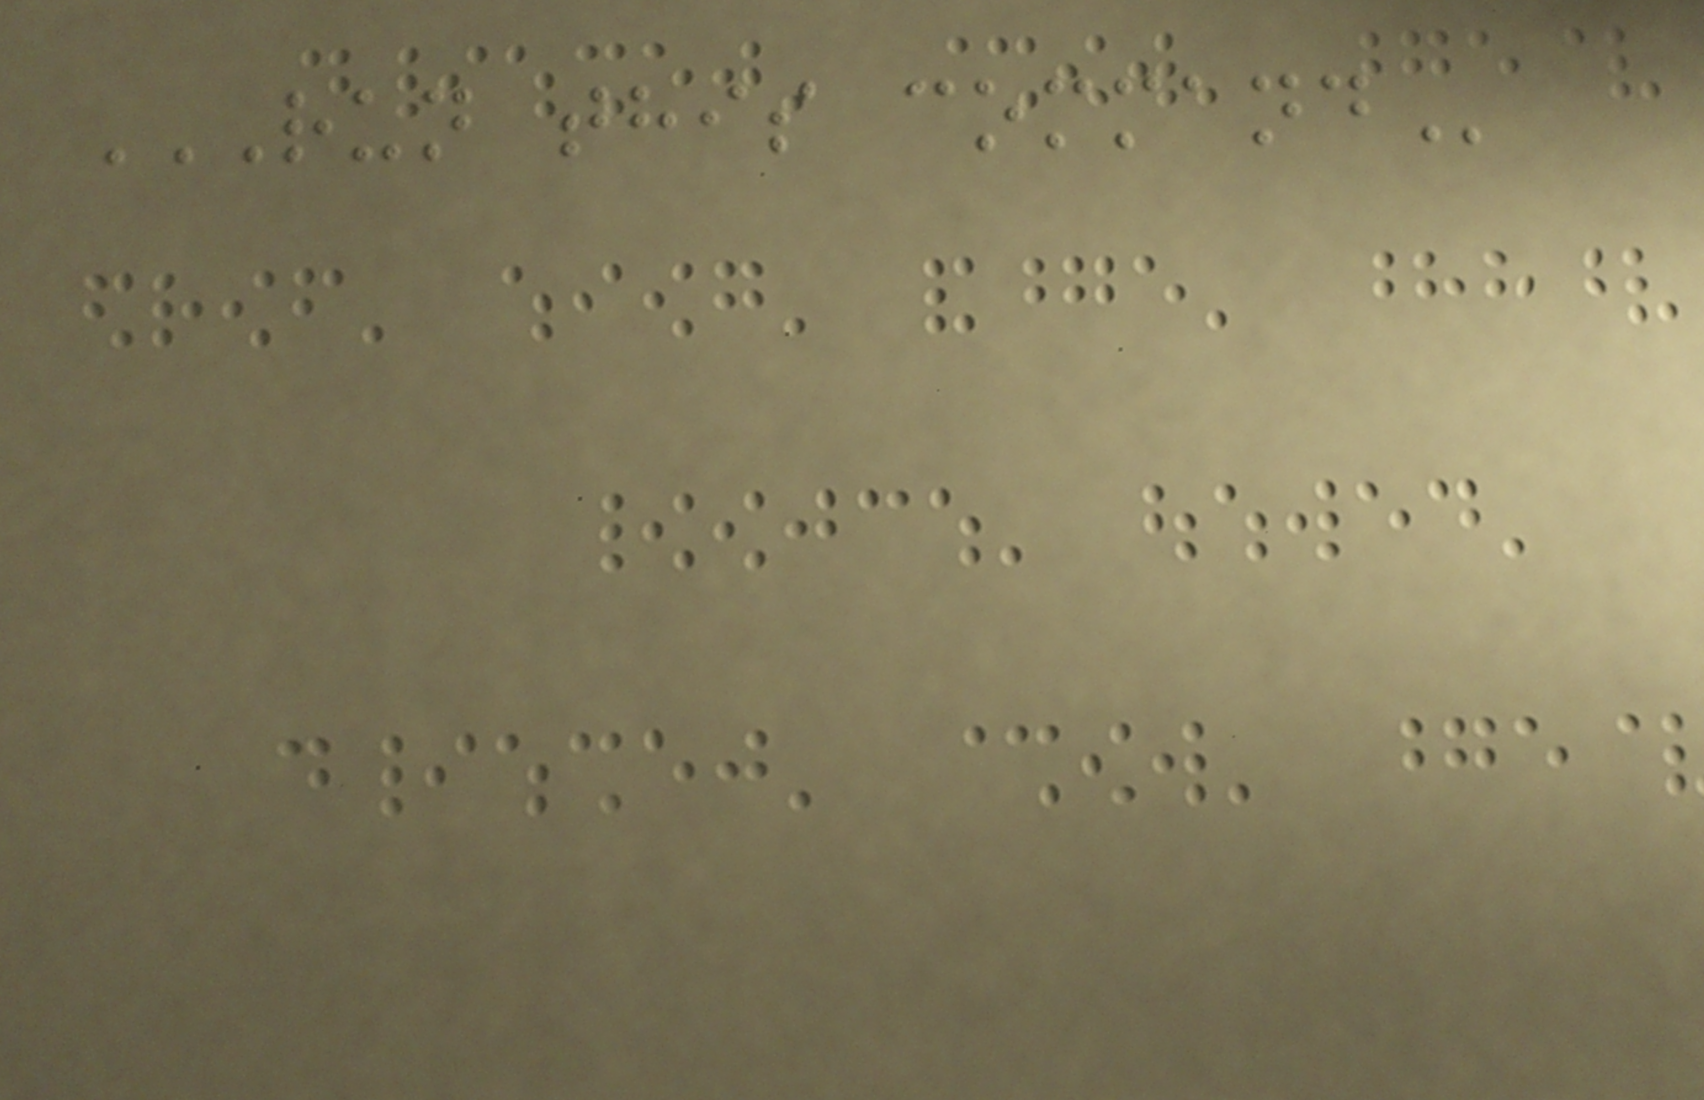RUN THIS COMMAND
